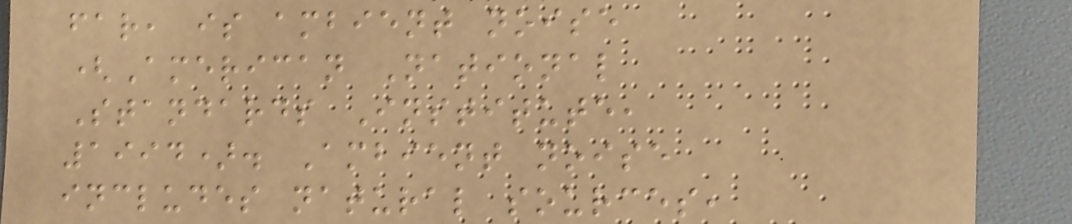far, is ambient noise
(American National
Standards Institute,
1994). Ambient noise
includes natural sources,
